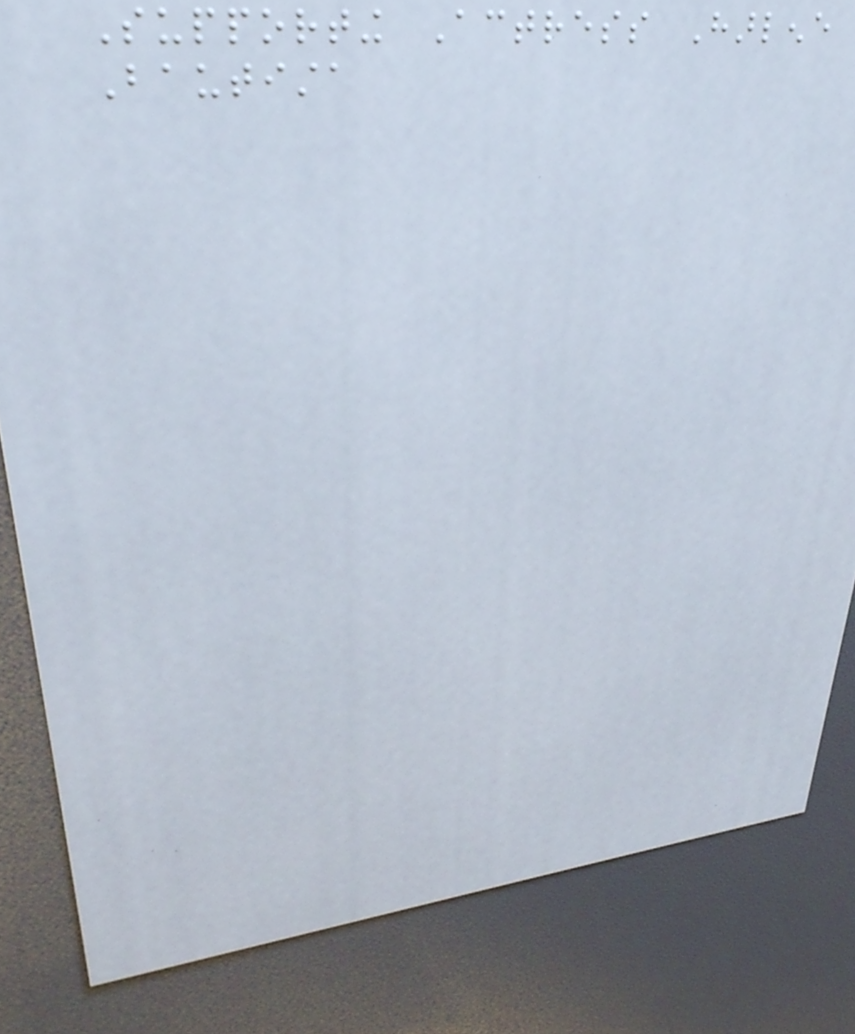Supporting Actress Harlene
Bautista
